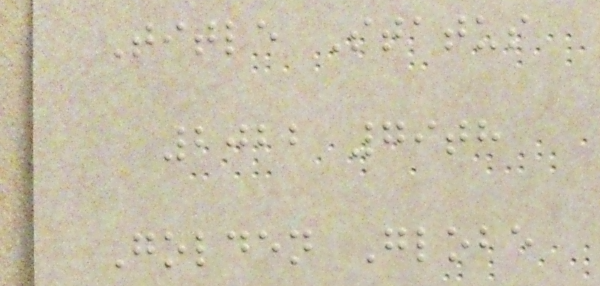Title Status
2022 79th
Golden Globe
